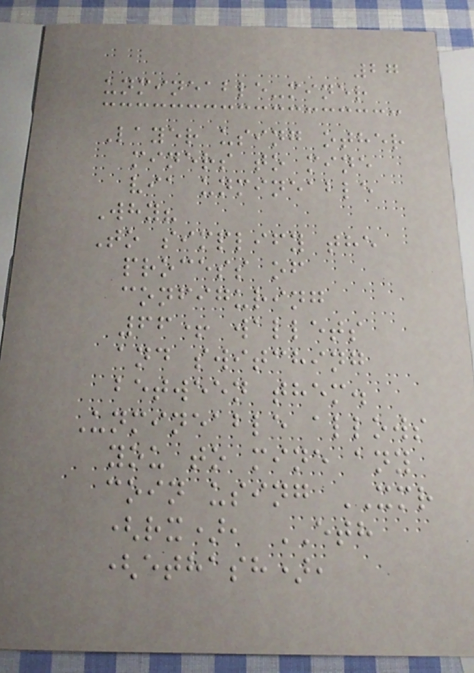27
unmineable-miner
Layer using other
miners to mine
via unmineable
Why?
To simplify the
process of
configuring
66+ wallets
and switching
between them.
Unmineable allows
you to mine any
coin using XMR
(rx), ETH
(ethash),
